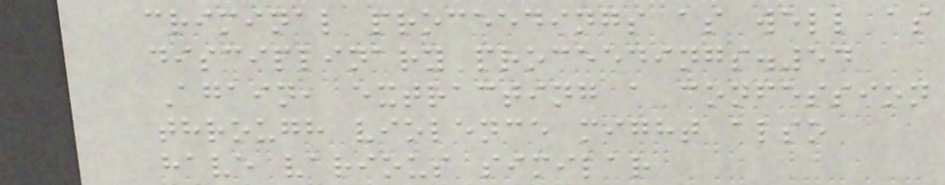criminal proceedings as well as
disciplinary proceedings.54
Again, extracting a confession
through violence might also
have various similar
